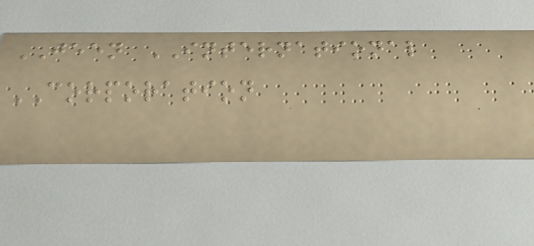JEEN INTERNATIONAL
CORPORATION
